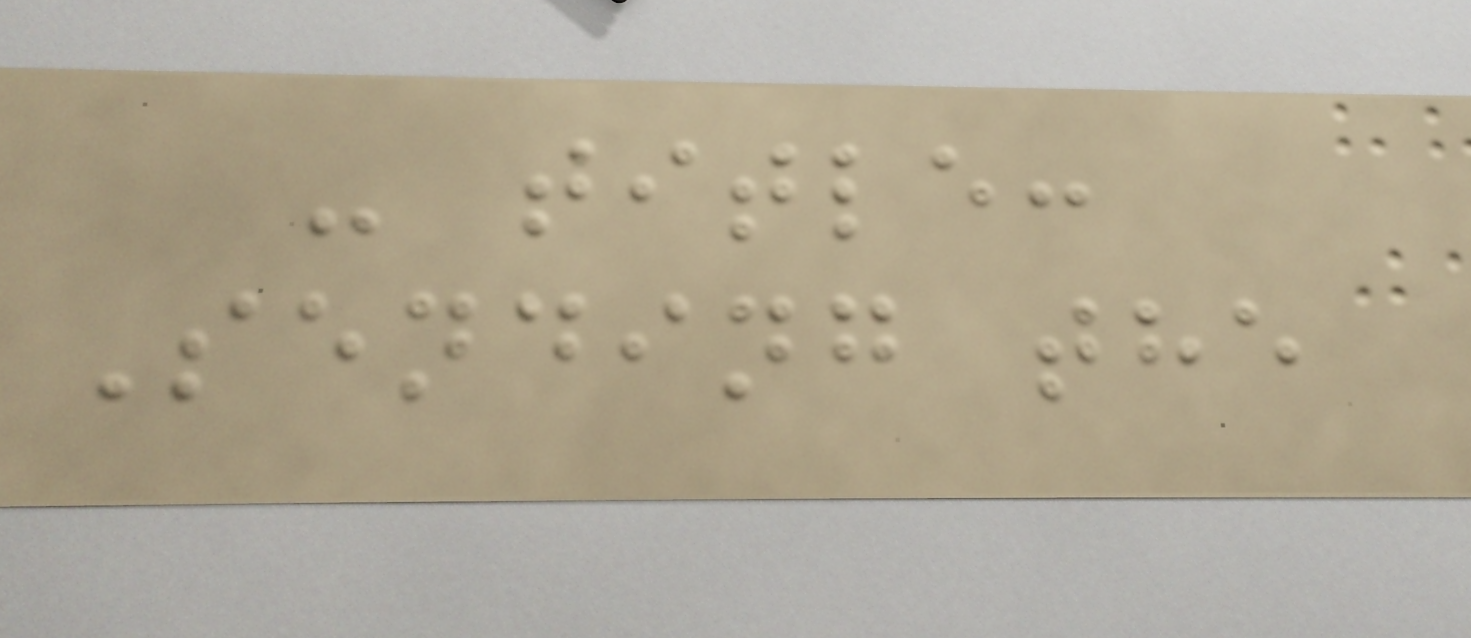- title:
Sending the
